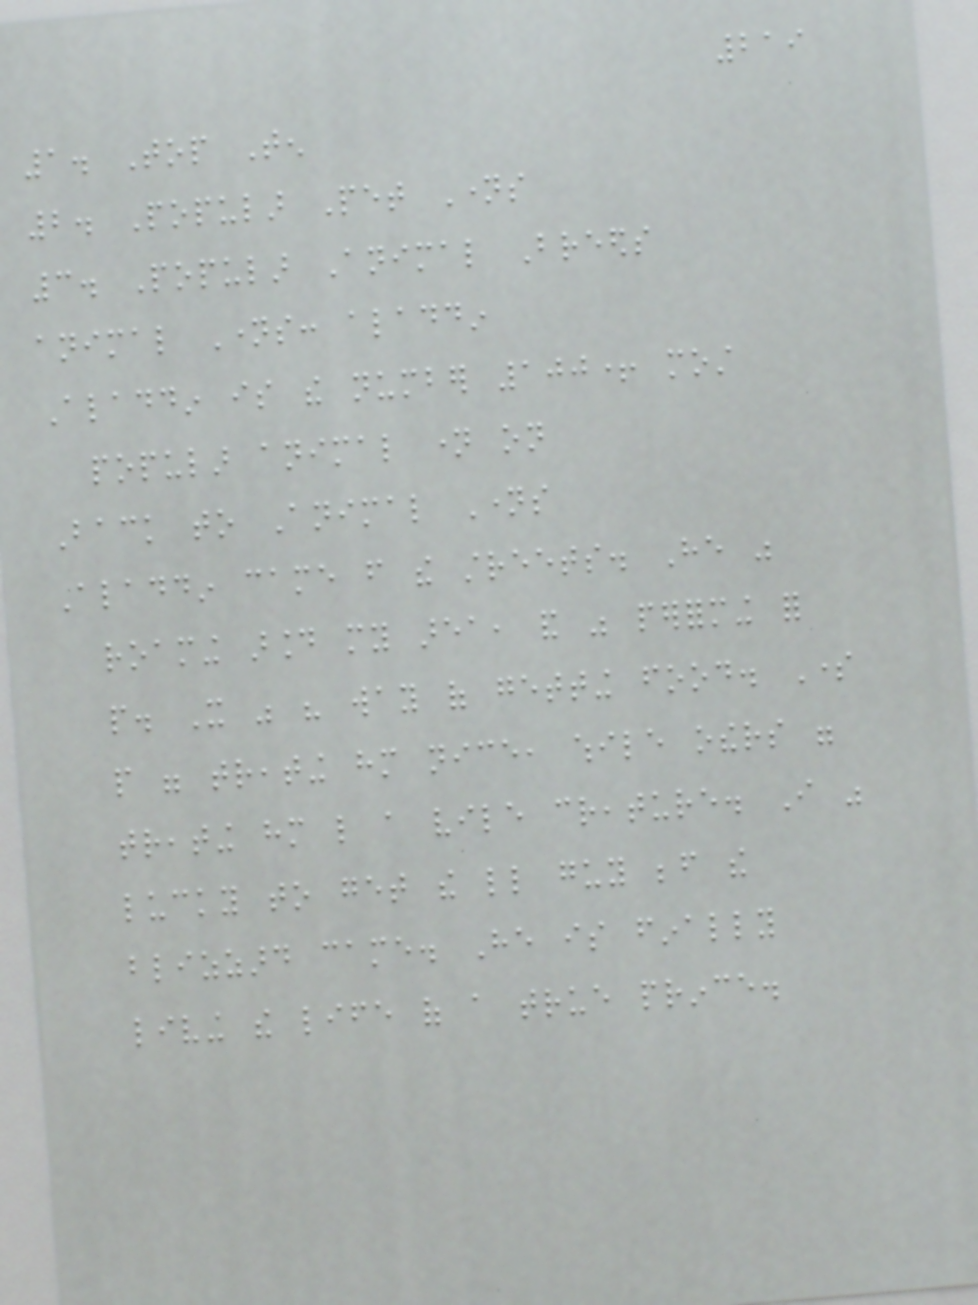219
1. Top Ten
2. Popular Pet Names
3. Popular Animal Breeds
animal Names: aladdin
Aladdin is the number 100+ most
popular animal name on
Back to Animal Names
Aladdin came from the streets. He was
roaming around my area, and was performing for
people. It was his way of getting food. Some
people were treating him nice, while others were
treating him like a vile creature. I was
lucky to get the little guy before the
blizzard came. He is finally
living the life of a true prince.
